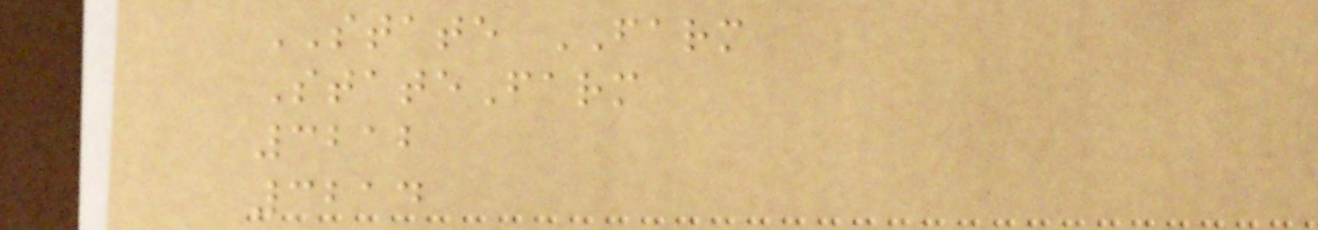STATE FARM
StateFarm
3212
3214
